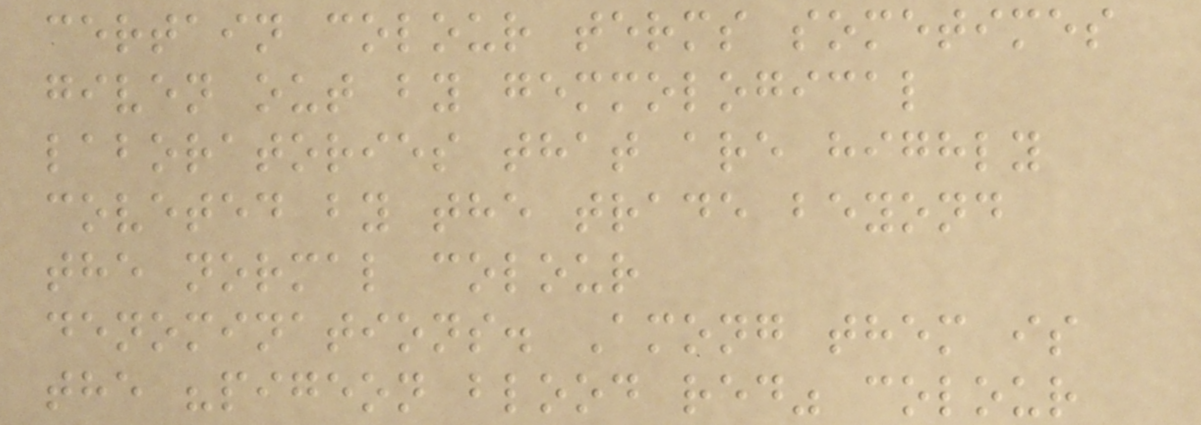certain colour terms sometimes
given out by gemmological
laboratories that are highly
coveted by the trade beyond
the normal colour
denominations. Among them is
the "pigeon blood red" colour
